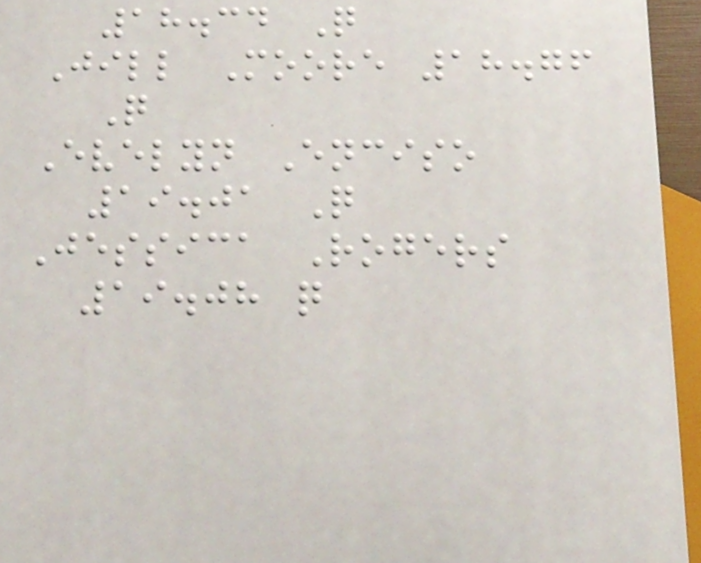18.34 Q
Jill Moore 18.76
Q
Evelyn Enciso
19.01 Q
Jessica Rogers
19.08 q
